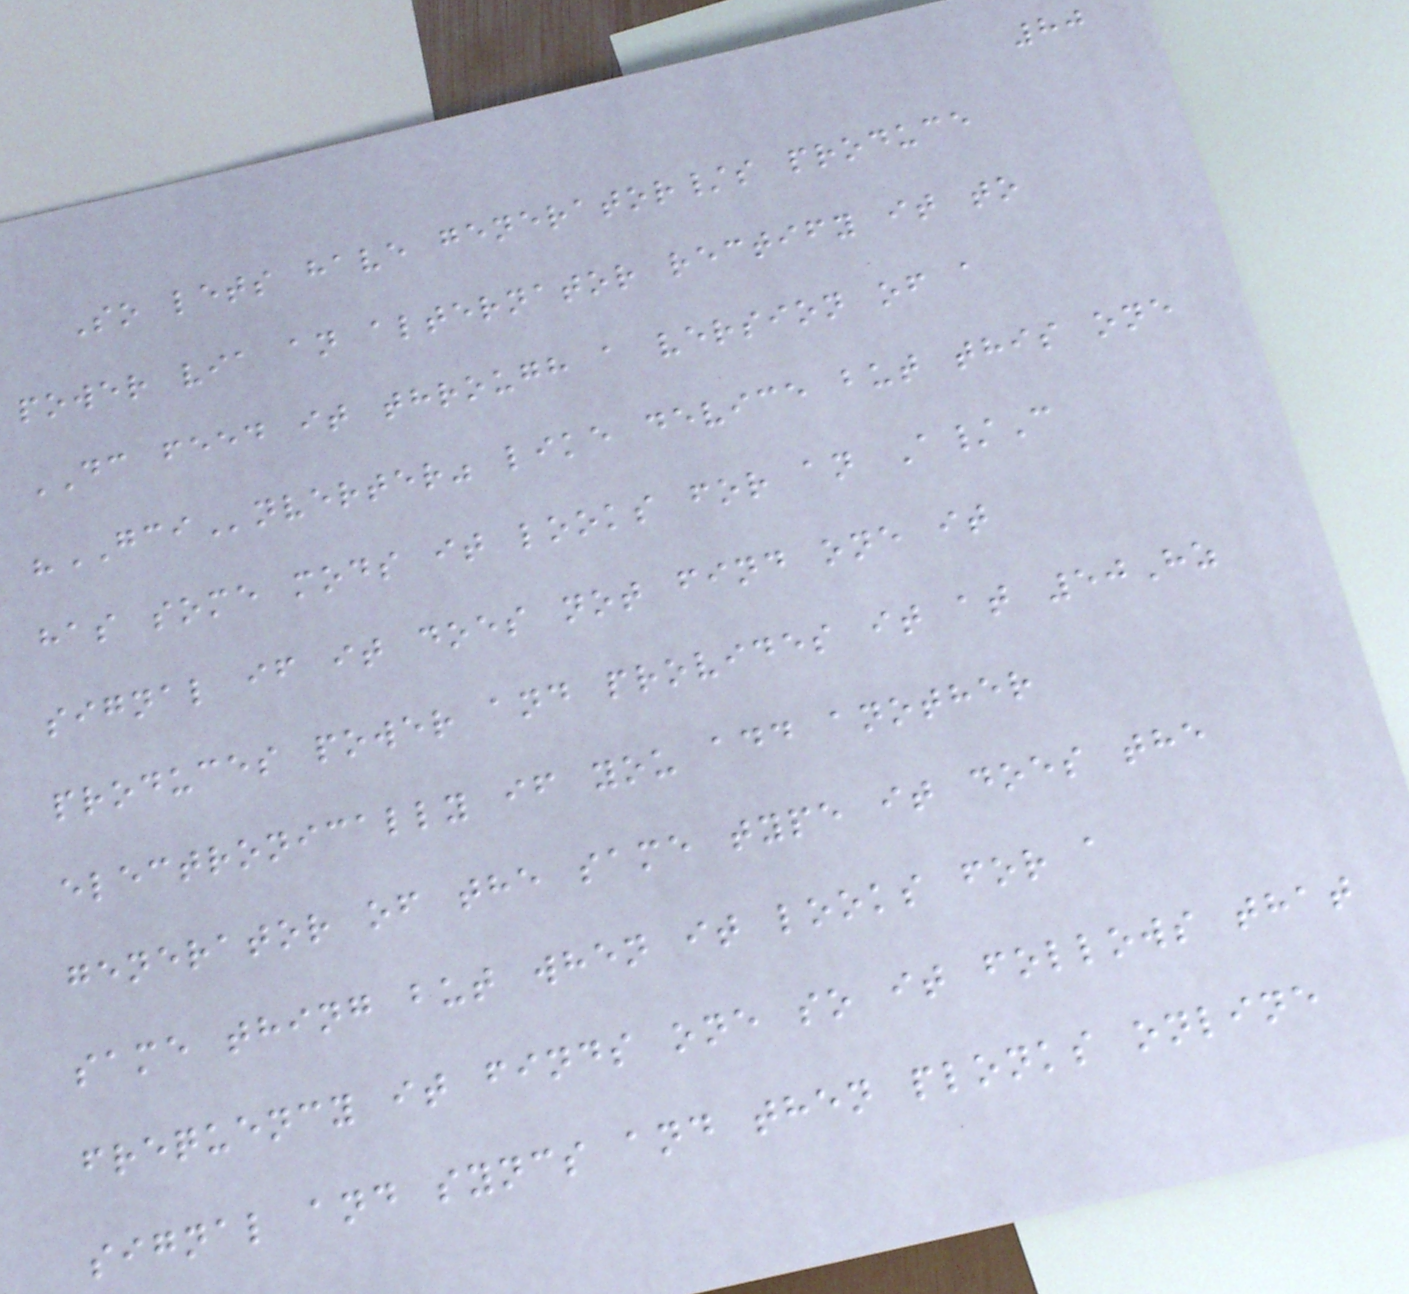80
So lets have generator/s produce
power via an alternator rectify it to
DC feed it through a version of a
"GCInverter" like device but this one
has some mods it looks for an A/C
signal if it does not find one it
produces power and provides it at 50Hz
electronically if you add another
generator of the same type it does the
same thing but when it looks for a
frequency it finds one so it follows that
signal and syncs and then plonks online
